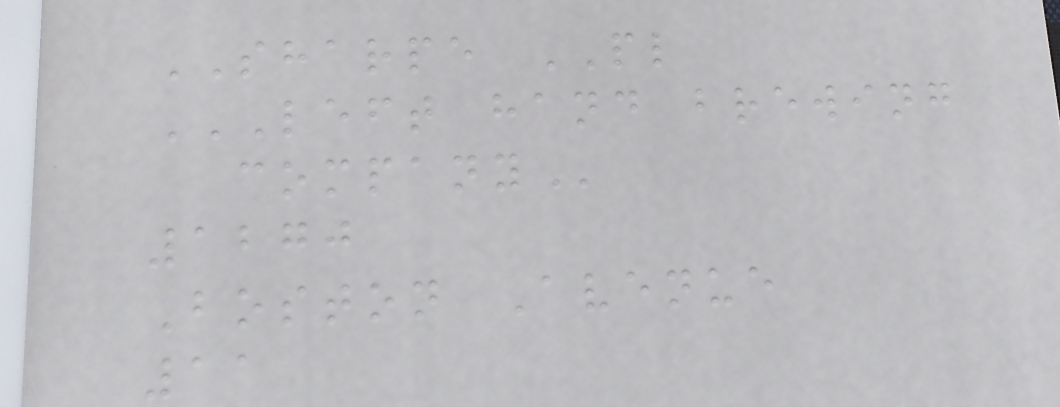SHARPE PL
LEFT HAND BREWING
COMPANY
1270
Boston Avenue
11
